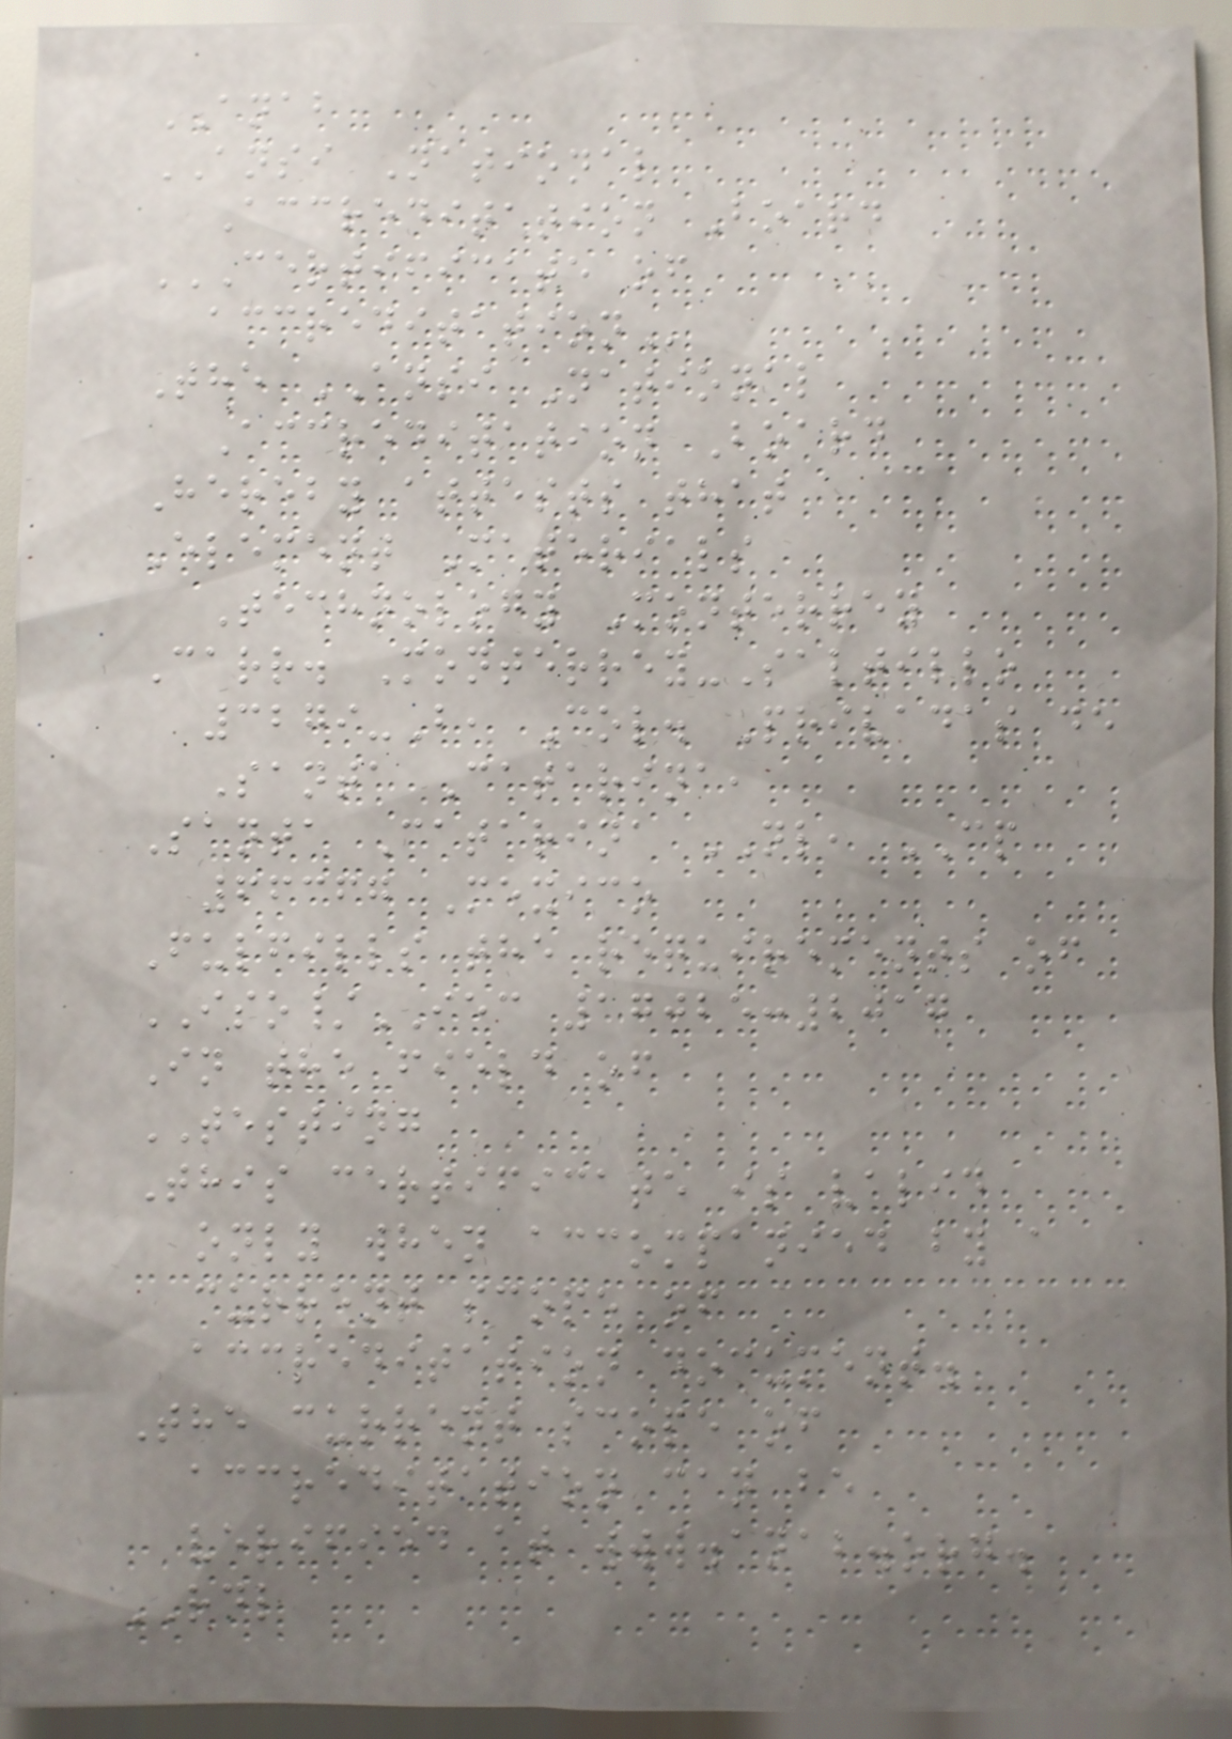ANAB
ANSI National
Accreditation Board
CERTIFICATE OF
ACCREDITATION
The ANSI National
Accreditation Board
Hereby attests that
Element Materials
Technology Monterrey
Carr. Monterrey-Saltillo
3279-B, Col. Privadas de
Santa Catarina,
Santa Catarina NL, CP
66367 Mexico
Fulfills the requirements of
ISO/IEC 17025:2017
In the field of
TESTING
This certificate is valid
only when accompanied by a
current scope of
accreditation document.
The current scope of
accreditation can be
verified at www.anab.org.
RDL
